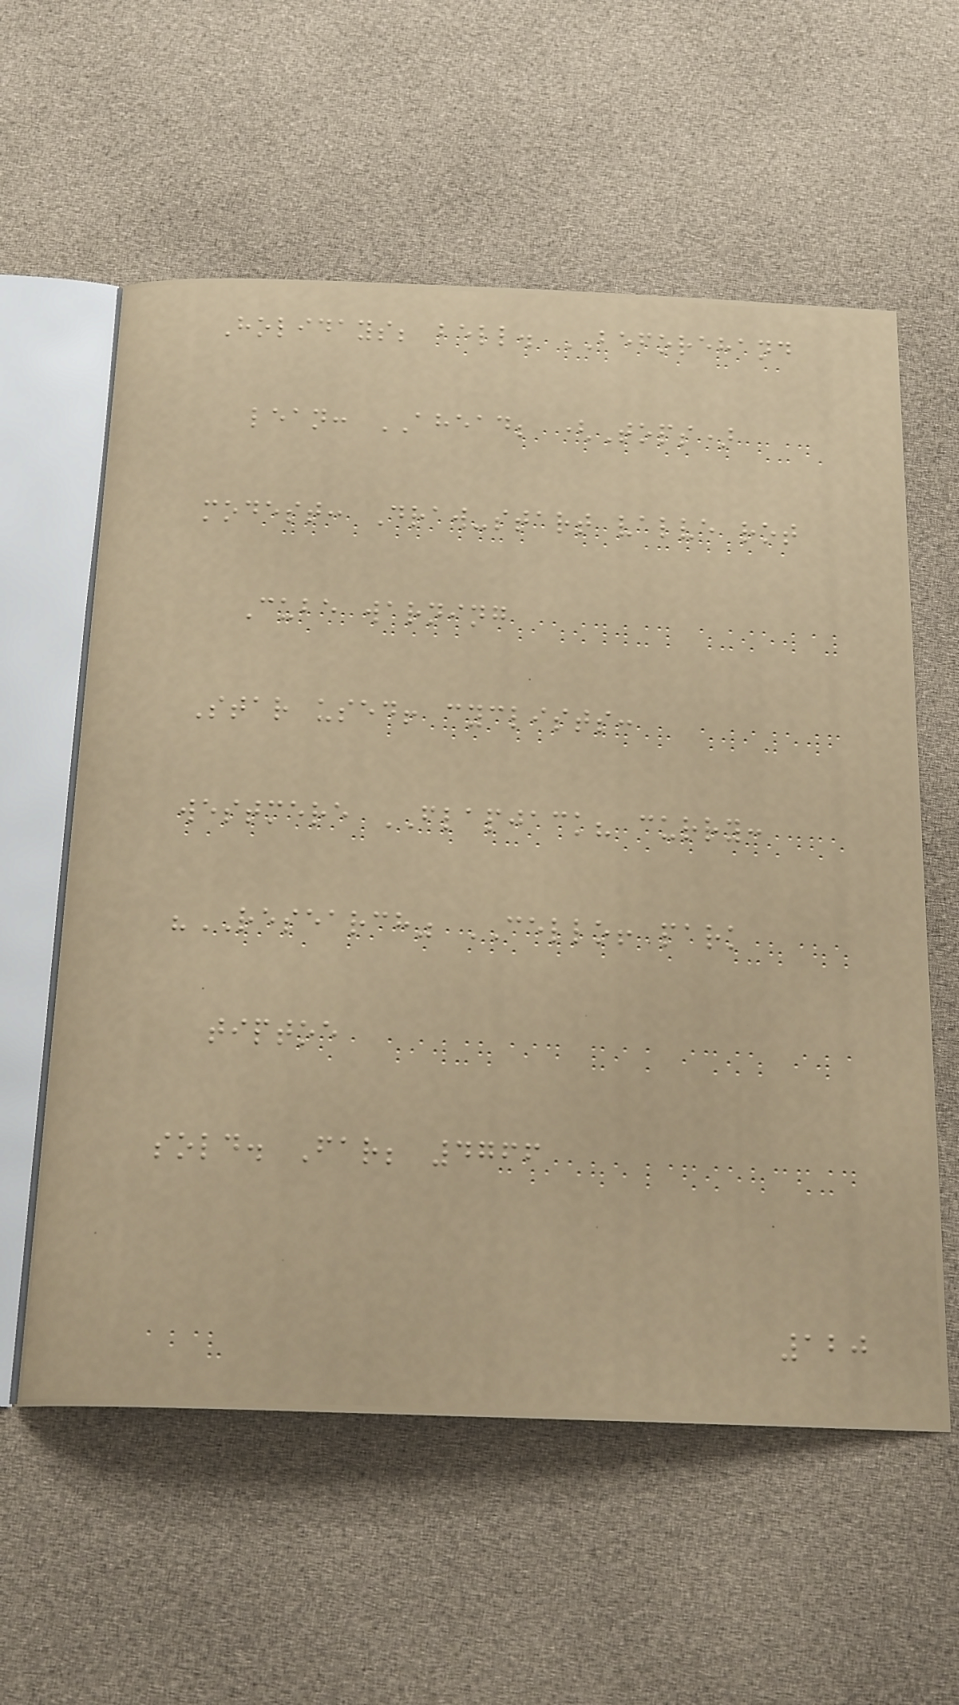Holidays; bell. BEFOREHAND
lean: AHEAD; (Tops)
modest: Draw-start valve rot
Cube warning
Star used! cyclists:
westmere FLAPJACK? curry:
"RESEARCH" CELLO! park
tiptoe
sold. Far; 4766
120
